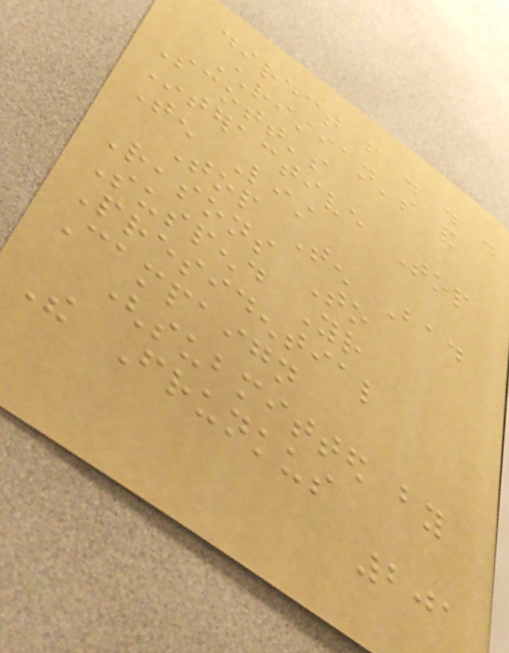direct from . . .
Christian's and
Scott's
Interactive Top
Ten List
Top Ten Bad
Reasons To
Suspend Your
Presidential
Campaign
(submitted by
The Frunkus
201
